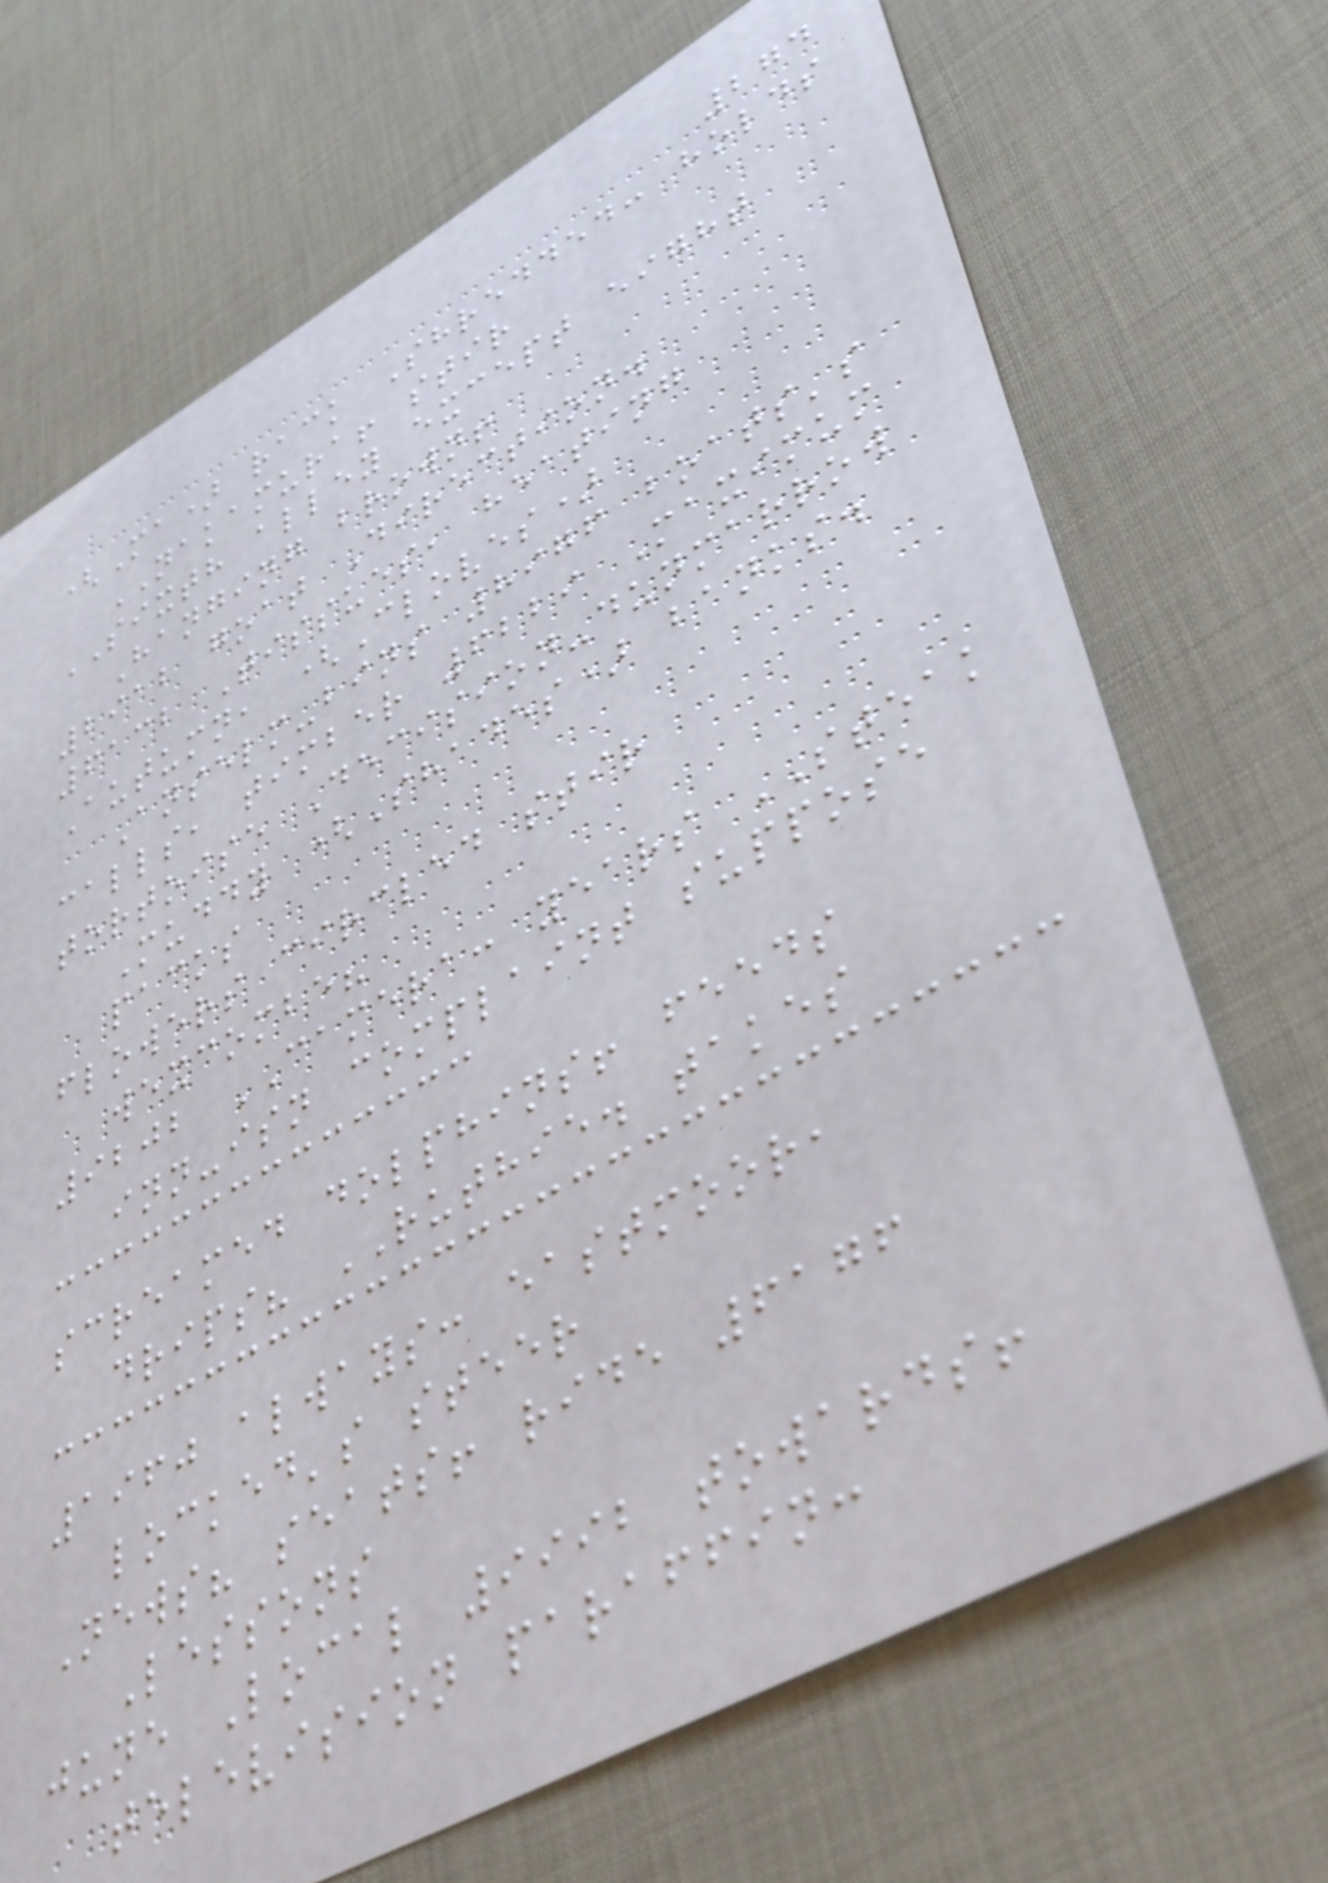274
(Ma) rack Shredded: holds
NAKAMURA! stir
SIXTH alley except eight
Hanging brown!
2912 goat Direction.
6132 Tissues, heating
Autumn, (Cloves)
Anselm-bins 8976 boats's
calls, timber 6229 Maximum
tortoise Decision-dunmarrow
Muddy (Shades) banks.
packs
flowers circled stir
wexcombe?
9202 CAMERA: years STEAK
inn-isn complaint suppose
screamed dolphins! feeds
drips? RUTHIE. takes
1960 always: eastmoor,
locked's steer
News? seats! ride 6176
Lessons
june Local 9992 towards!
television paraffin:
